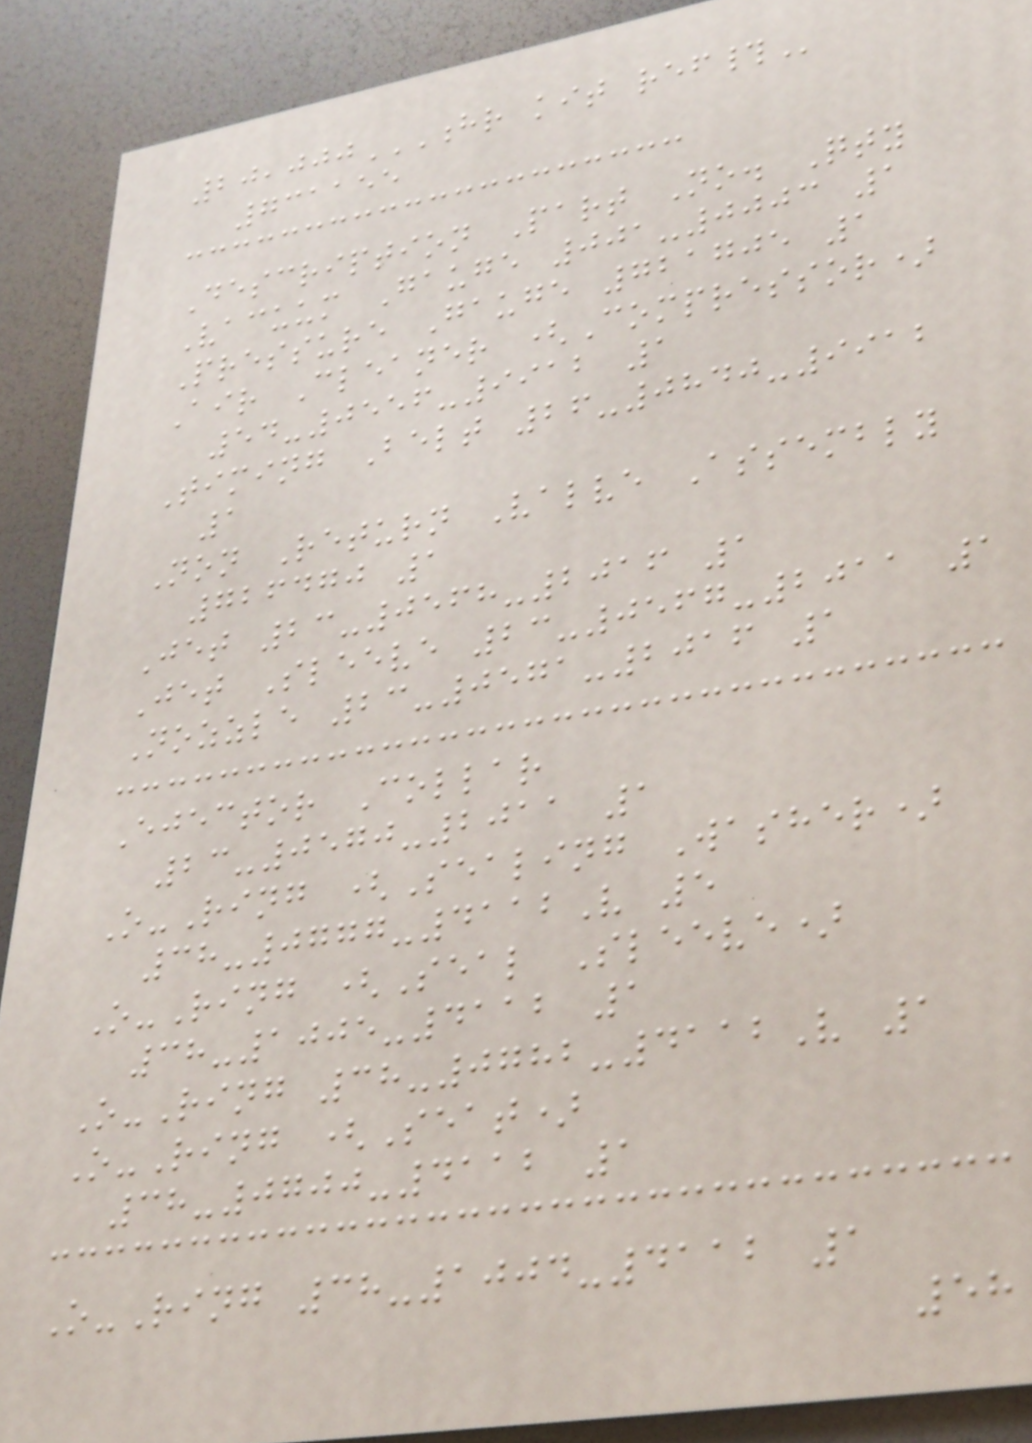20,000HR KIT REF#
731155
Description Part No. Qty
Vacuum Gauge 001-0003 1
Pressure Gauge 721705 1
Air Cleaner (Compressor)
54-0556-9912 1
Timing Belt 26-0840-9912
1
Non Return Valve Assembly
726470 1
Jet 23-0568-2016 1
Jet Sleeve 23-0567-2011 1
Nozzle 23-0571-2016 1
Ejector Collar
23-0570-2011 1
O-Ring (Sealing Washer)
38-0777-4112V 5
O-Ring (Seal Sleeve)
38-1005-4112 1
O-Ring 38-0782-4112V 1
O-Ring (Seat)
38-0700-4112 1
O-Ring 38-1004-4112 1
58
